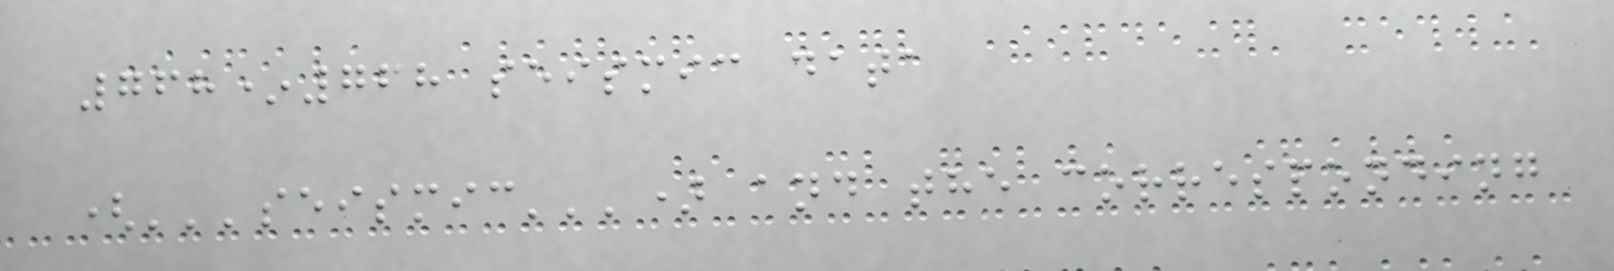768*768 seismic data
('''seismic''') and the corresponding
